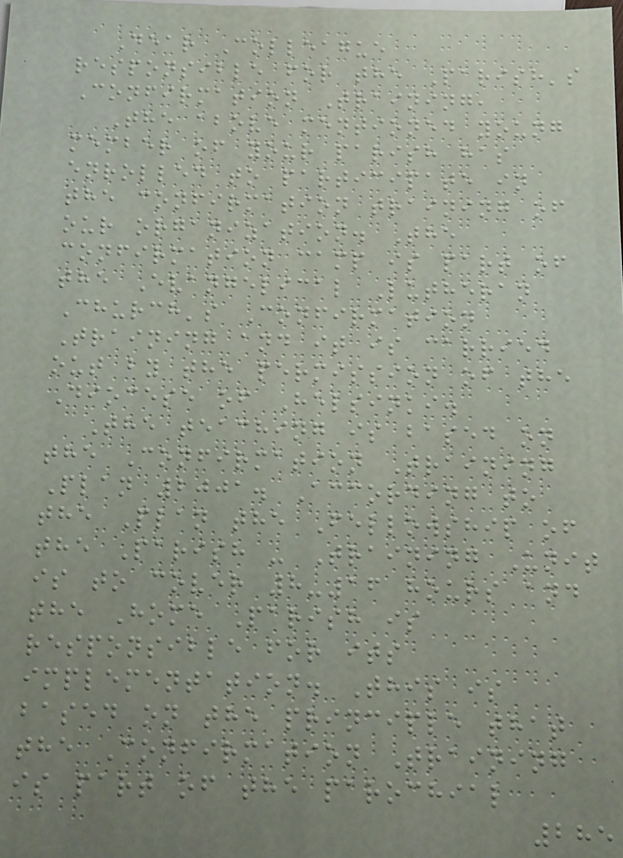Dear Colleague
responsible for the Parish's
Confirmation Training,
The above mentioned young
member of your parish has
enrolled to participate in
the confirmation training of
our organization. The
confirmation camp is part of
the Evangelical Lutheran
Church's Confirmation
Training and it is carried
out by the permission of the
Diocese of Helsinki.
The teaching is based on
the Confirmation Training
Plan 2001. According to
the Plan the Fellowship of
the Parish - Training Unit
is to cover 8-16 hours and
the Home Parish is
responsible for its
implementation. This is
based on the principle that
the Confirmation Training
is part of the parochial
285
